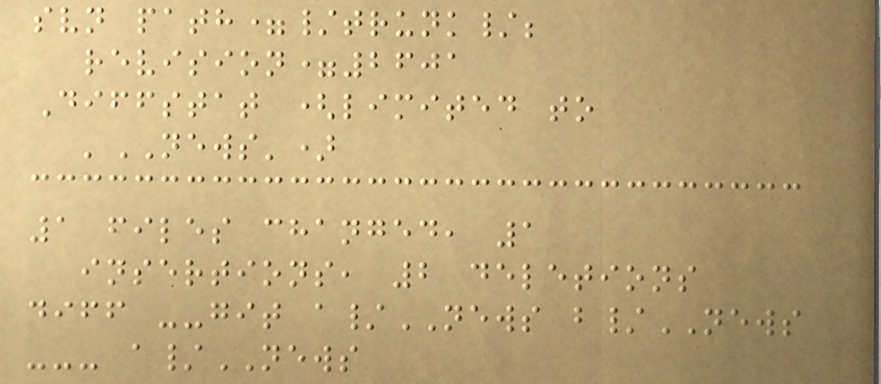svn path=/trunk/;
revision=2601
Diffstat (limited to
'NEWS')
1 files changed, 1
insertions, 2 deletions
diff --git a/NEWS b/NEWS
--- a/NEWS
